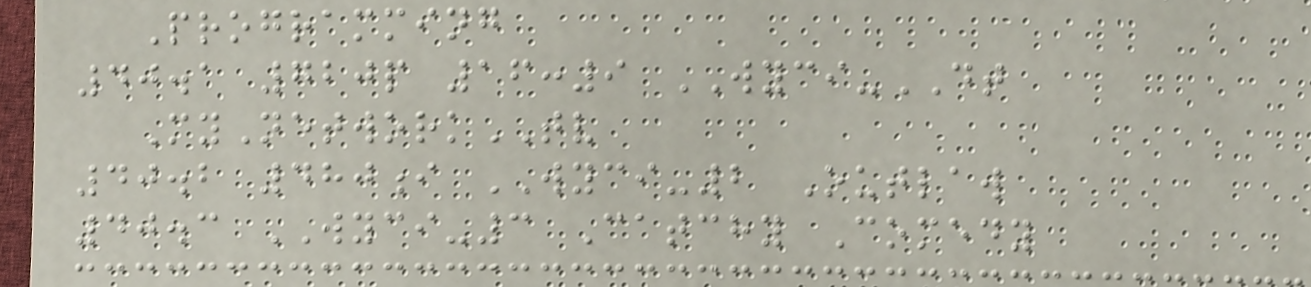Programming
40.1 720p 16:9 WYCI-DT
MyNetworkTV
40.2 480i WYCI-2 Outlaw
40.3 WYCI-3 Catchy Comedy
